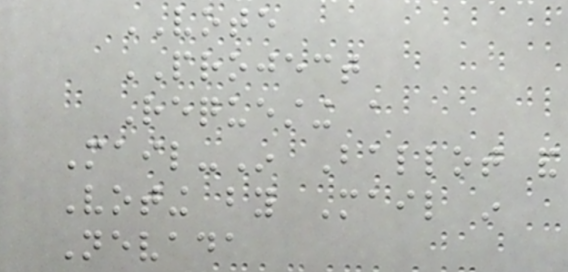VOTE
PROJECT
Requesting a
Mail-In Ballot and
Voting by Mail in
Nevada
